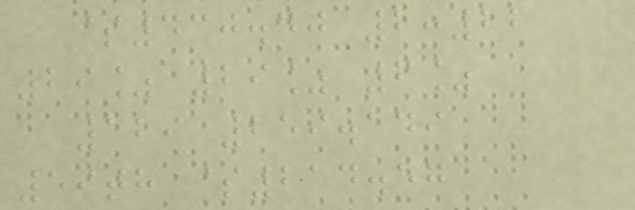$430.40 2:22
29% 29% 6%
129 259.149
59th $214.57
